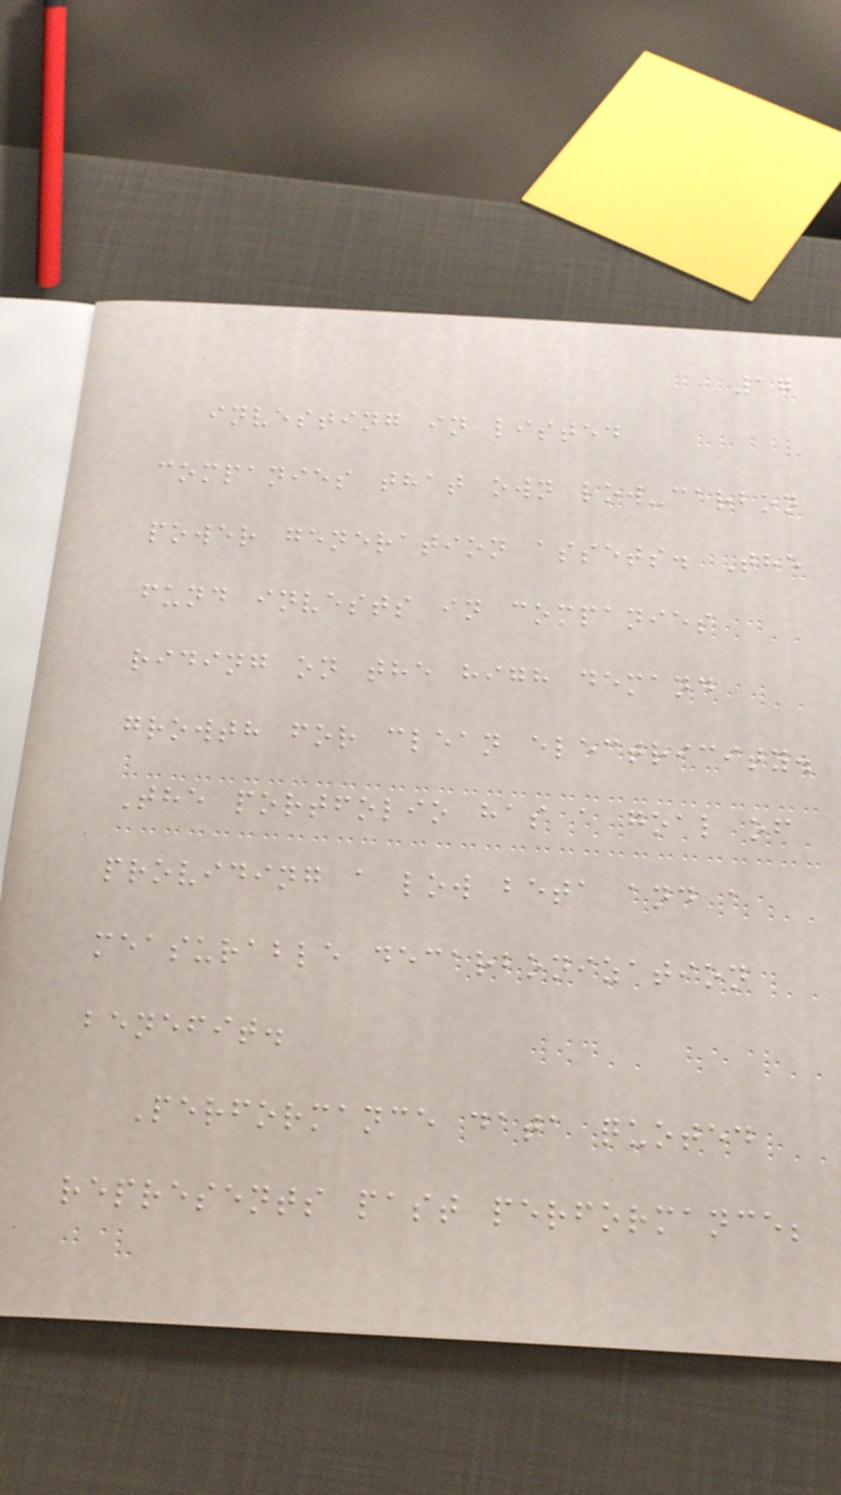17
investing in listed
companies that own low-carbon
power generation assets. The
fund invests in companies
riding on the high demand
growth for clean electricity.
The portfolio has a goal of
providing a low beta and a
measurable decarbonization
benefit.
Performance data quoted
represents past performance;
